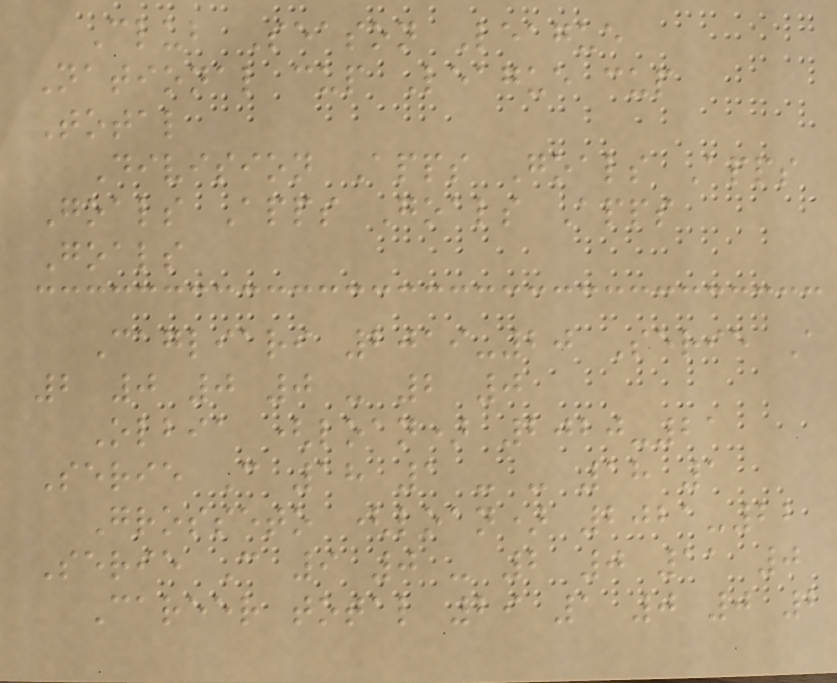Club Season League
National cup League cup
Total
Division Apps Goals Apps
Goals Apps Goals Apps
Goals
Cagliari 2019-20 Serie A
2 0 0 0 - 2 0
Olbia (loan) 2020-21
Serie C 18 1 - - 18 1
Grosseto (loan) 2021-22
Serie C 9 0 - 2 0 11 0
Career total 29 1 0 0 2
